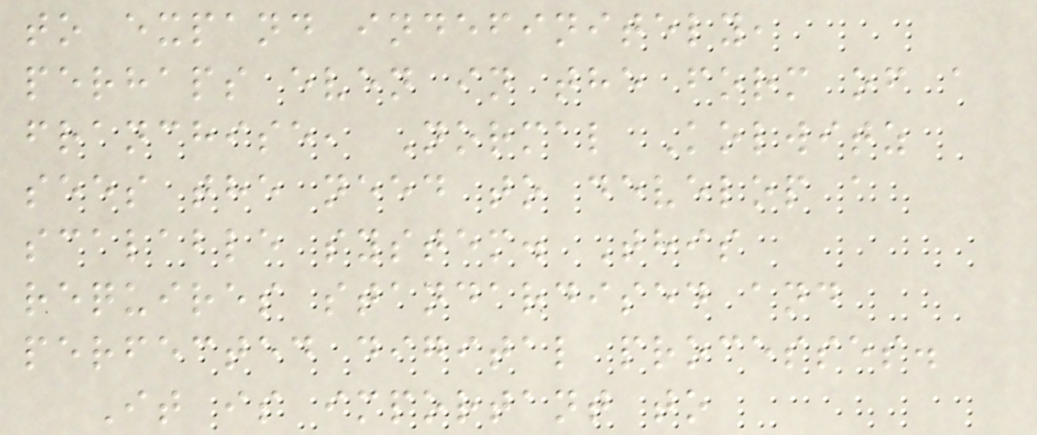to expand indefinitely,
perhaps even in the form of a
franchise, Normal Kolwitz
sees the need to develop a
scalable system. This
requires standardised and
perfected digital processes.
It is important to
